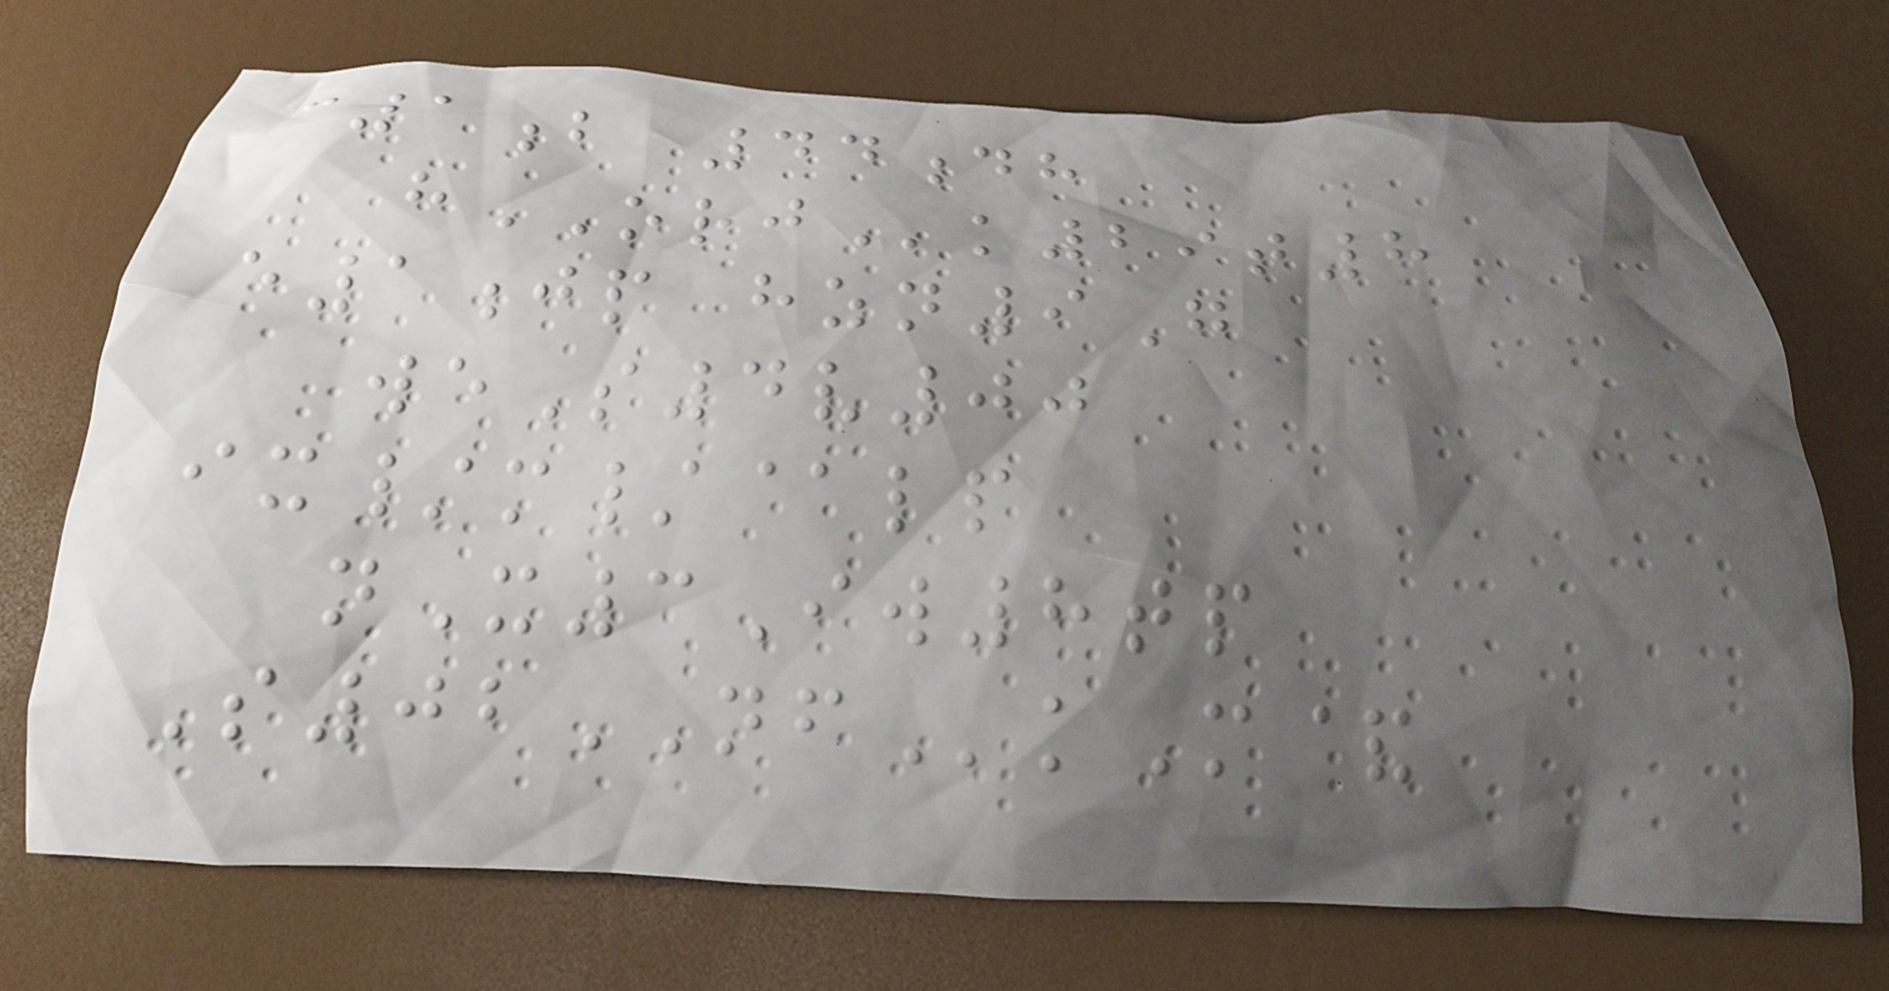c1b 44dh
hORJk29t8
e1jp hzn9G
weS4v00
ix/m/@lp
nX3Iw8tp
S02NFkM&
